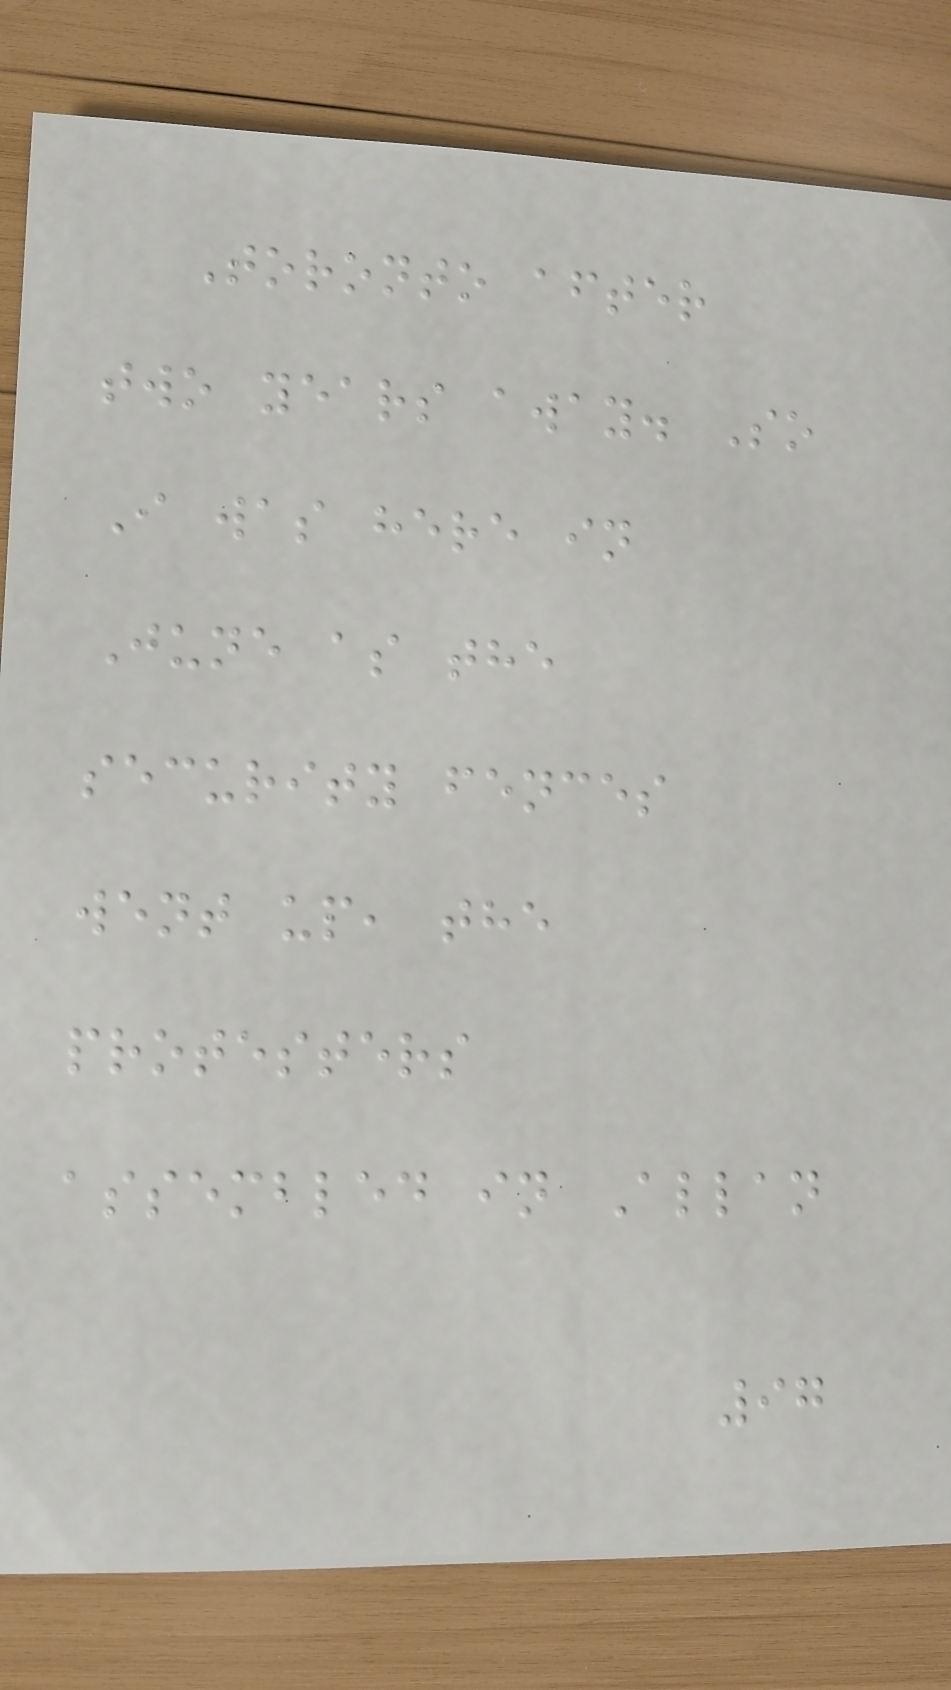Toronto after
two years away. So
I was here in
June as the
security fences
went up, the
protesters
assembled in Allan
97
